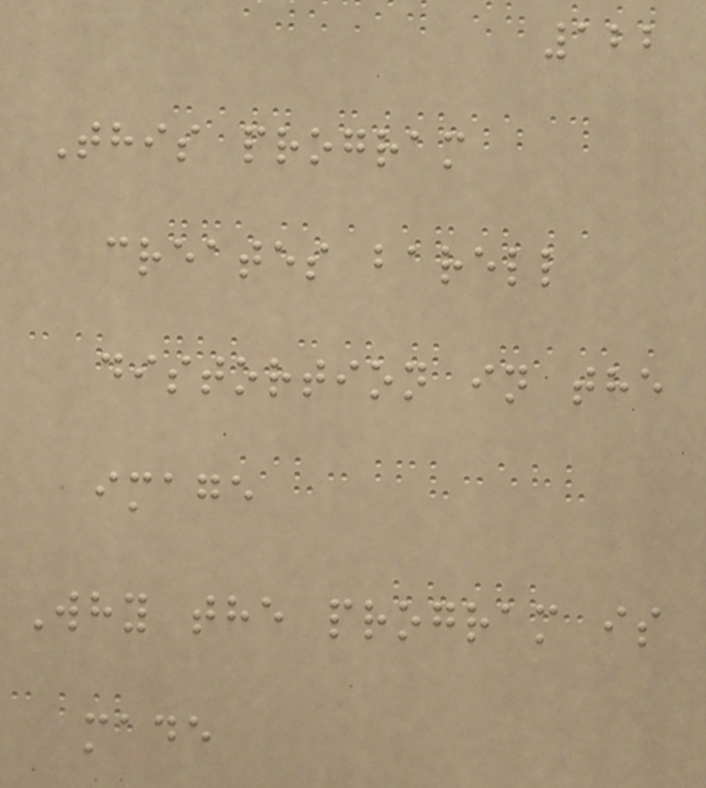122
This program
creates barell
distortion in the
image
Why the program is
made
